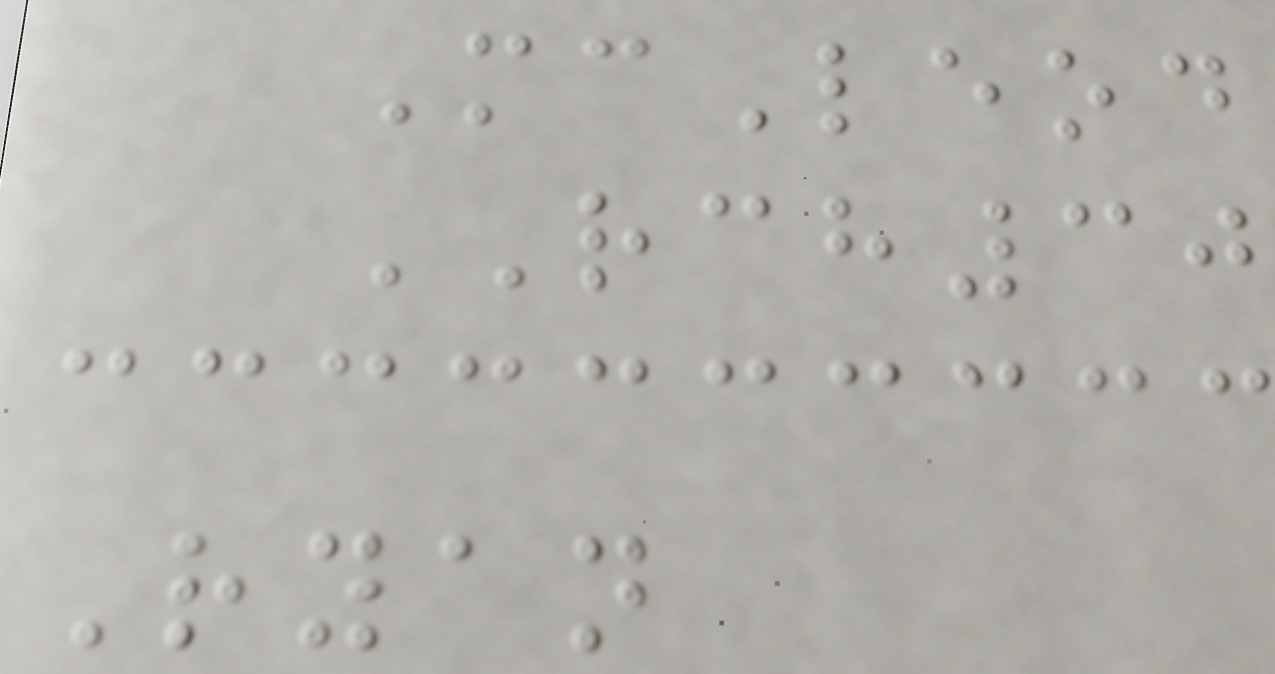McLeod
RCH30
Ryan
